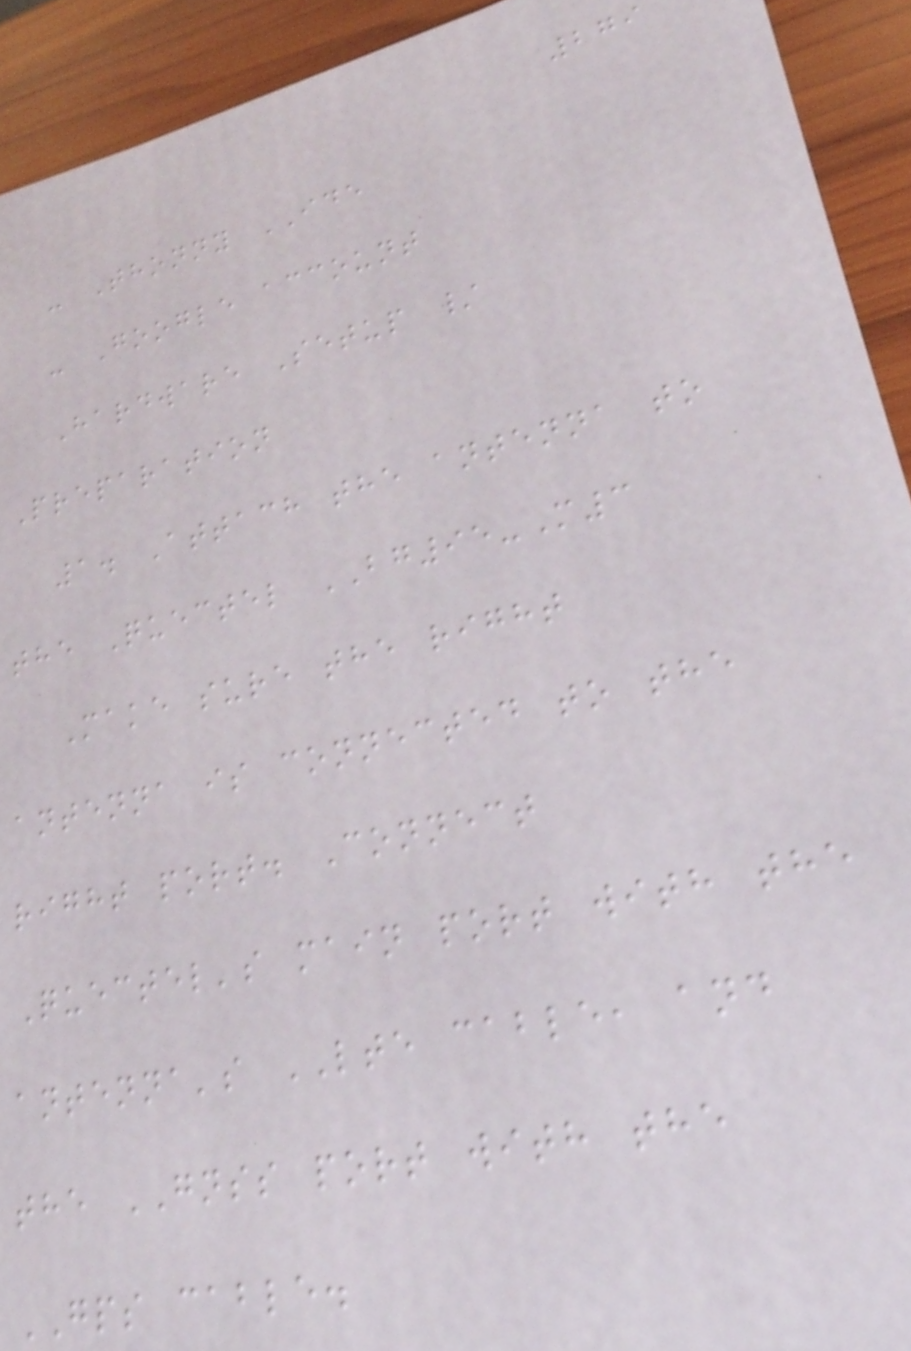279
- Thonny IDE
- Google account
Hardware Setup /
Preparation
1. Attach the antenna to
the Quectel BG95-M3
Make sure the right
antenna is connected to the
right port. Connect
Quectel's main port with the
antenna's LTE cable, and
the GNSS port with the
GPS cable.
